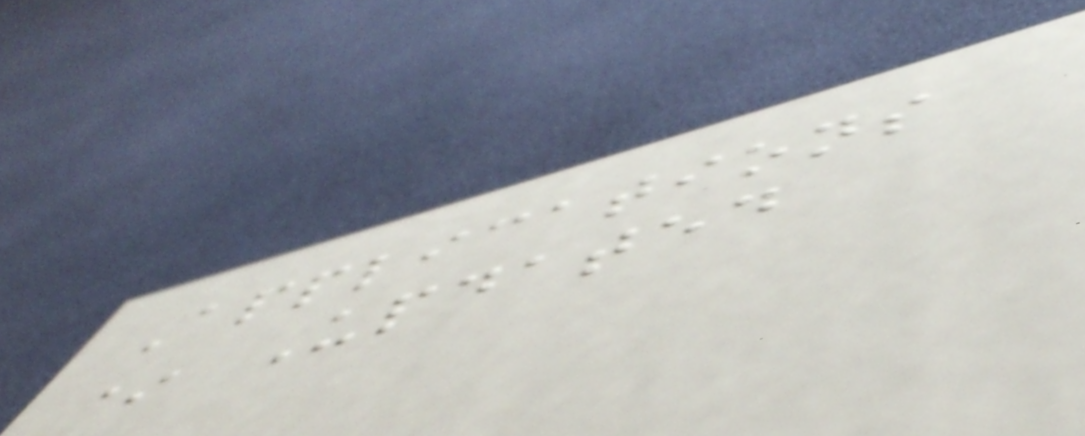Applications
* Updated
